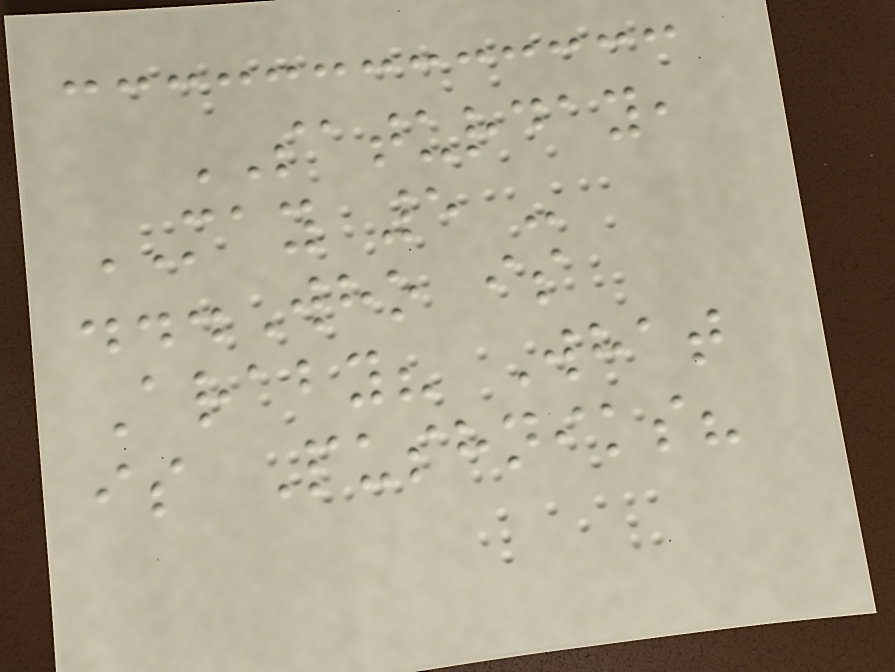SATURDAY,
MAY 5 -
...Who is
Araby? What
is Pushniks?
